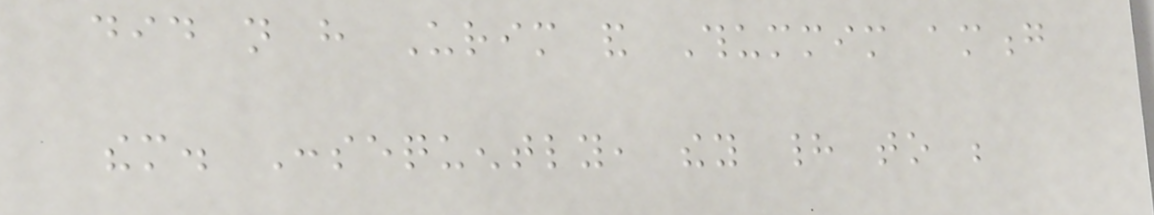did not have Urim and Thummim among
them. Consequently, they had to be
